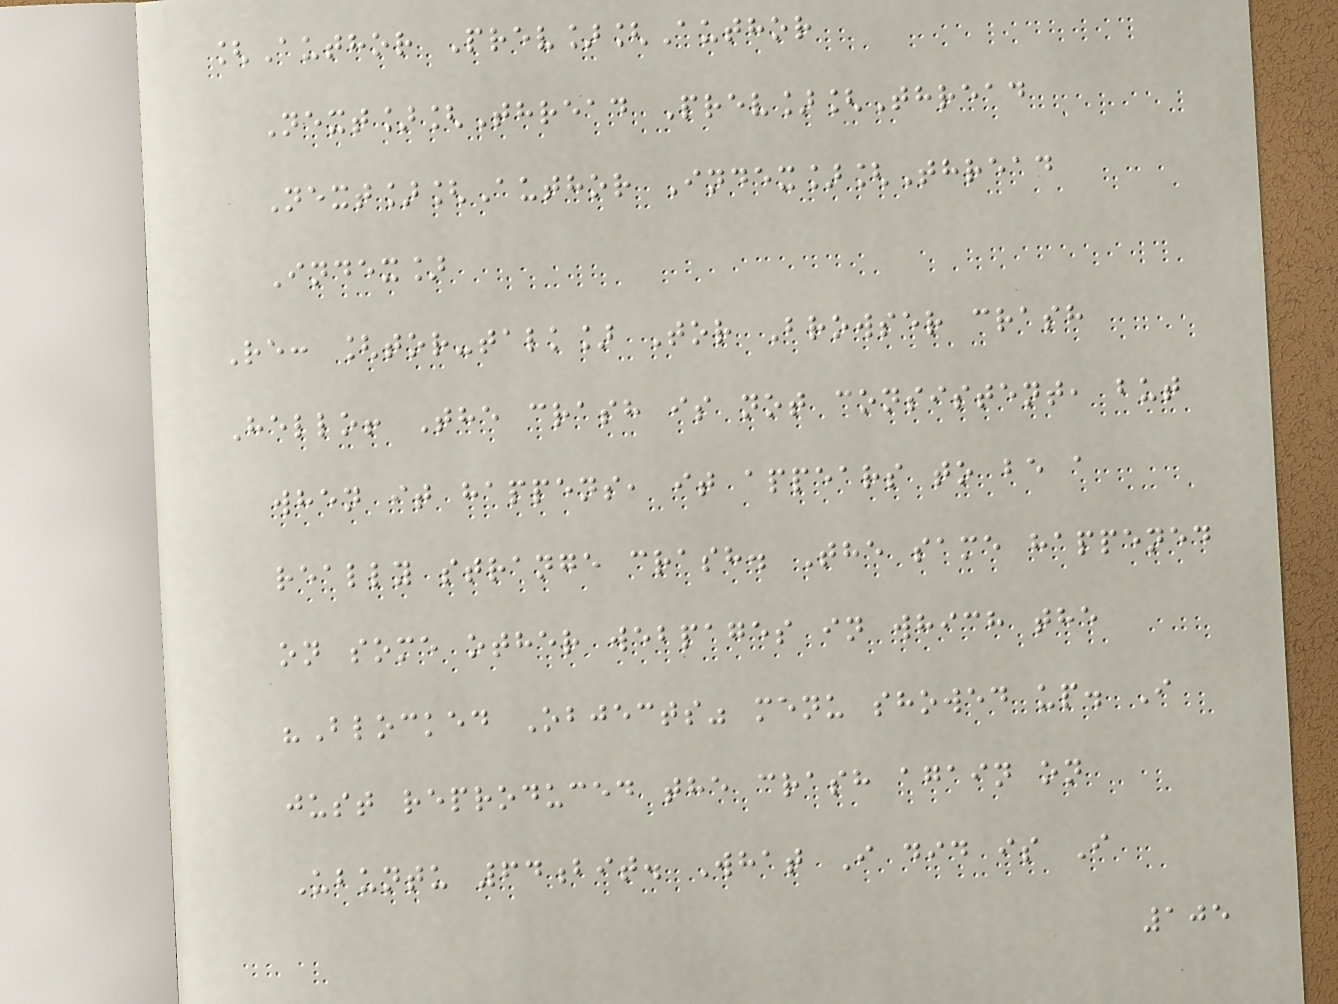[Author Prev][Author
Next][Thread Prev][Thread
Next][Author Index][Thread
Index]
Re: [tor-talk] Tor Browser crash
Hello! The crash is not consistent, but
when it happens, it appears to be a
really strange crash. The same happened
on some other webpages in which the
"Blocked Objects" menu showed up. I
just reproduced the crash again on
Ubuntu 64bit. What I did is I
105
